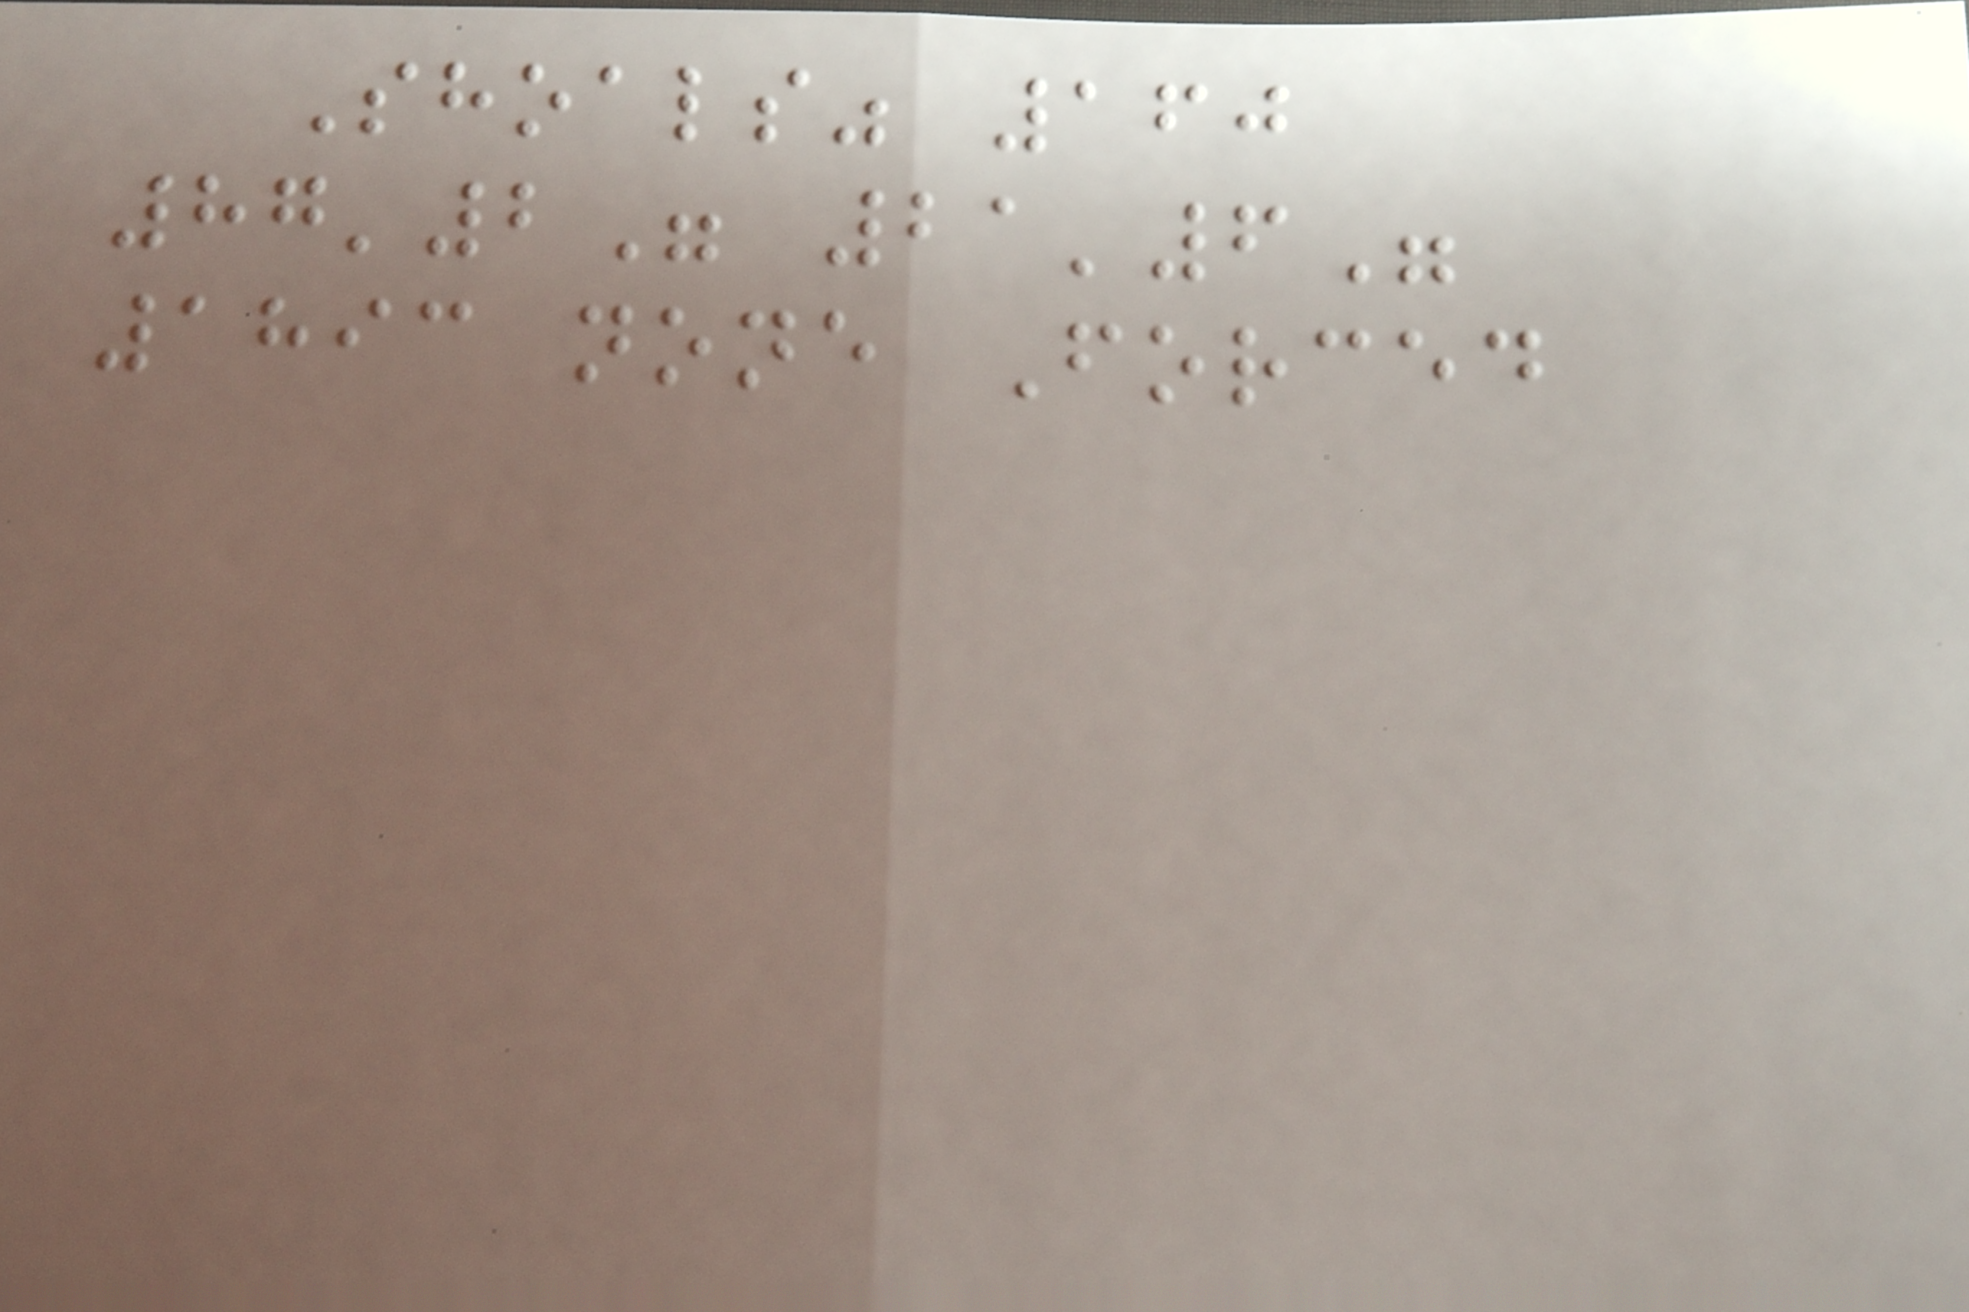Shoals" 160
87'2" 21'6"
1893 none Forced
